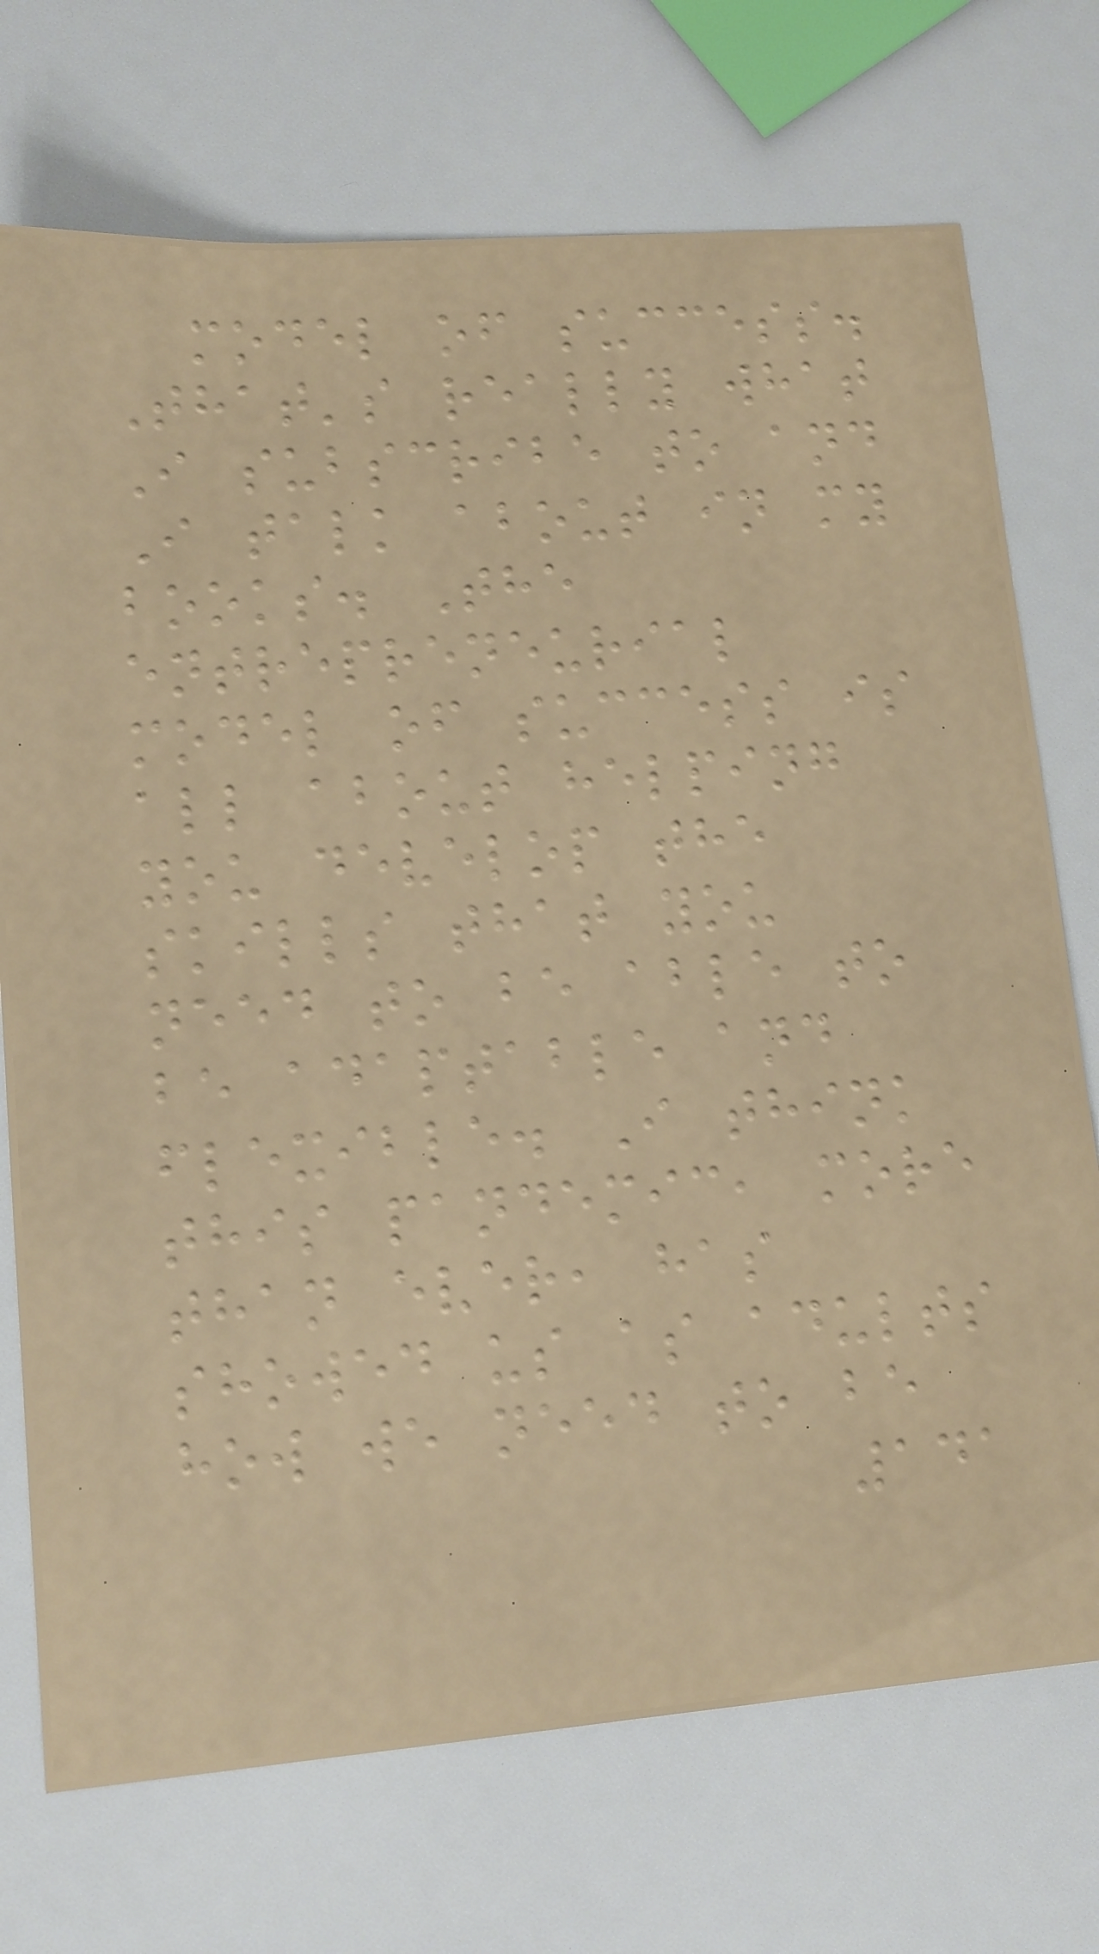model of success.
That's really what
I subscribe to and
I talk about in my
books. The
entrepreneurial
model of success is
all about helping
you develop the
skills that you
need to be able to
be adaptable and
flexible. I think
this pandemic, more
than ever, has
showed us as adults
how we need to be
141
